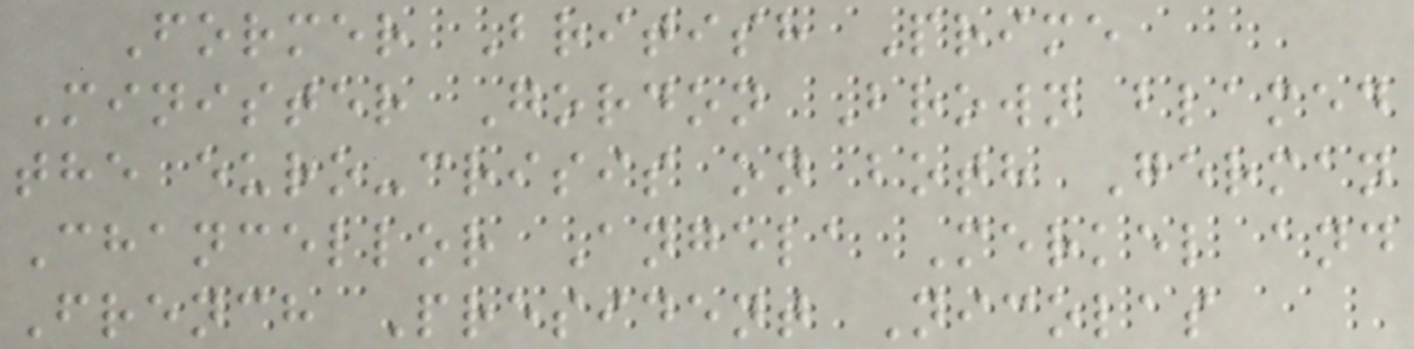Former British Prime
Minister Gordon Brown blamed
the euro-crisis on both German
Chancellor Angela Merkel and
French President Nicolas
